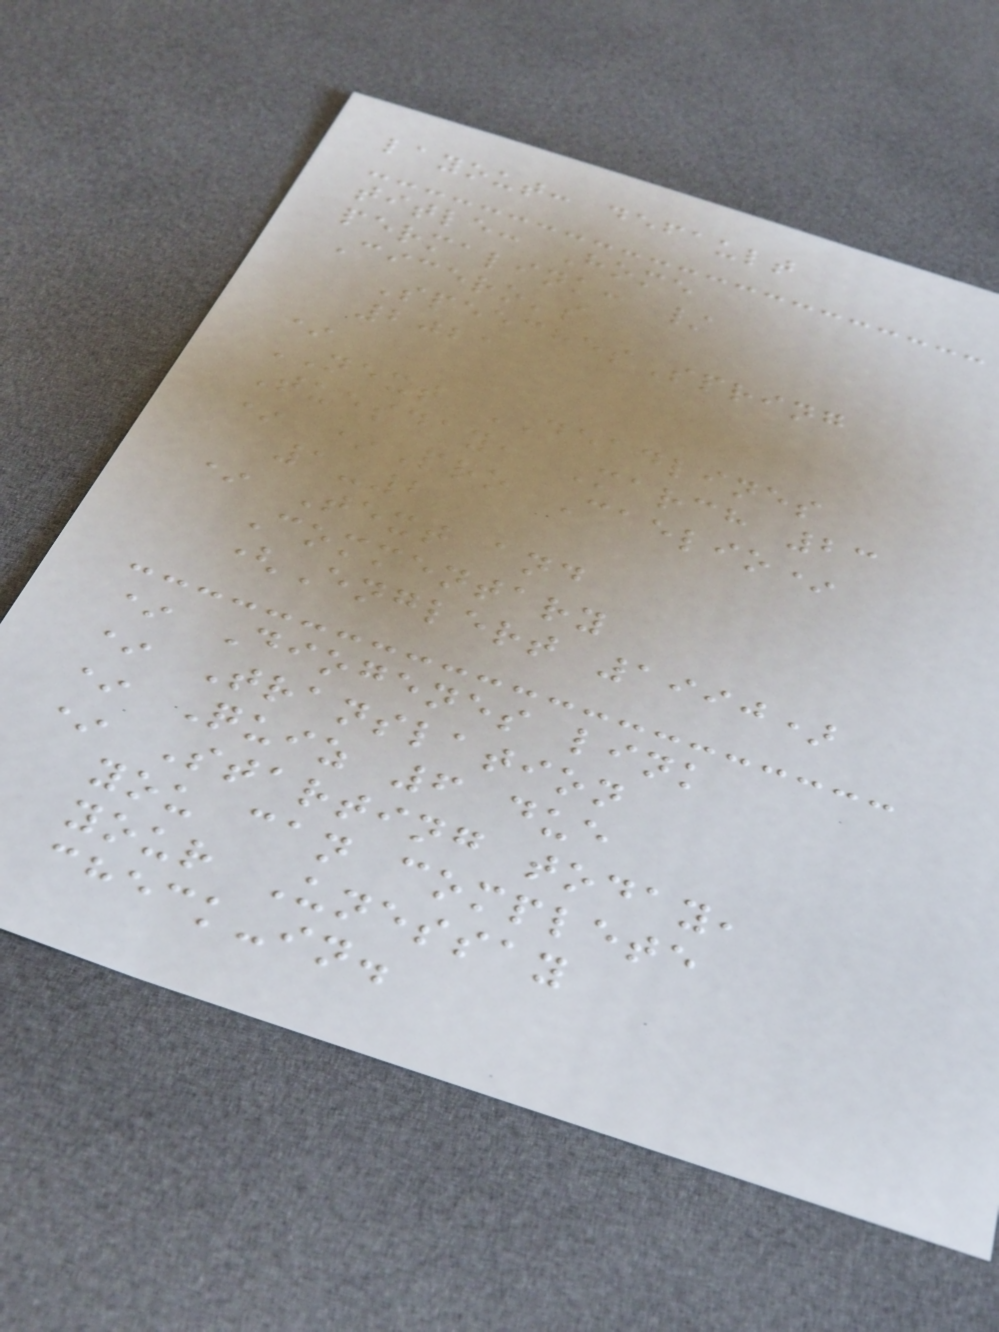layout: default
title: Home
permalink: /
Cicero's
SpeechesSpring
2021
*
NEXT DEADLINES
Tuesday, March 23
* *Pro Caelio*
1-2
* Text and
Commentary
(Englert 1990)
* Diogenes link
* Translation
* Quiz 6 due
* Starting today,
you can complete
your Unessay
check-in.
